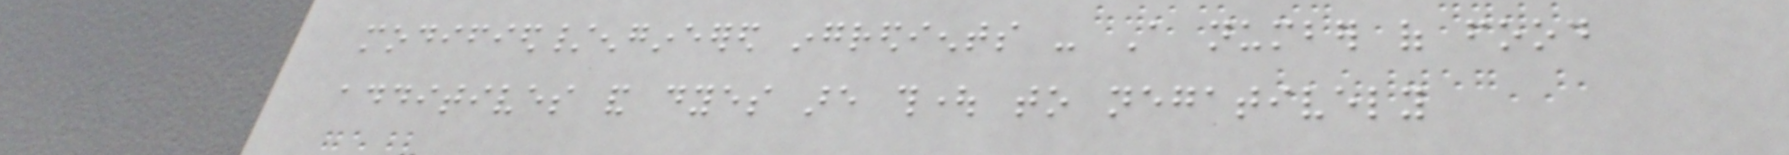modified/engineered ingredients - A number of food
additives and dyes are thought to negatively
